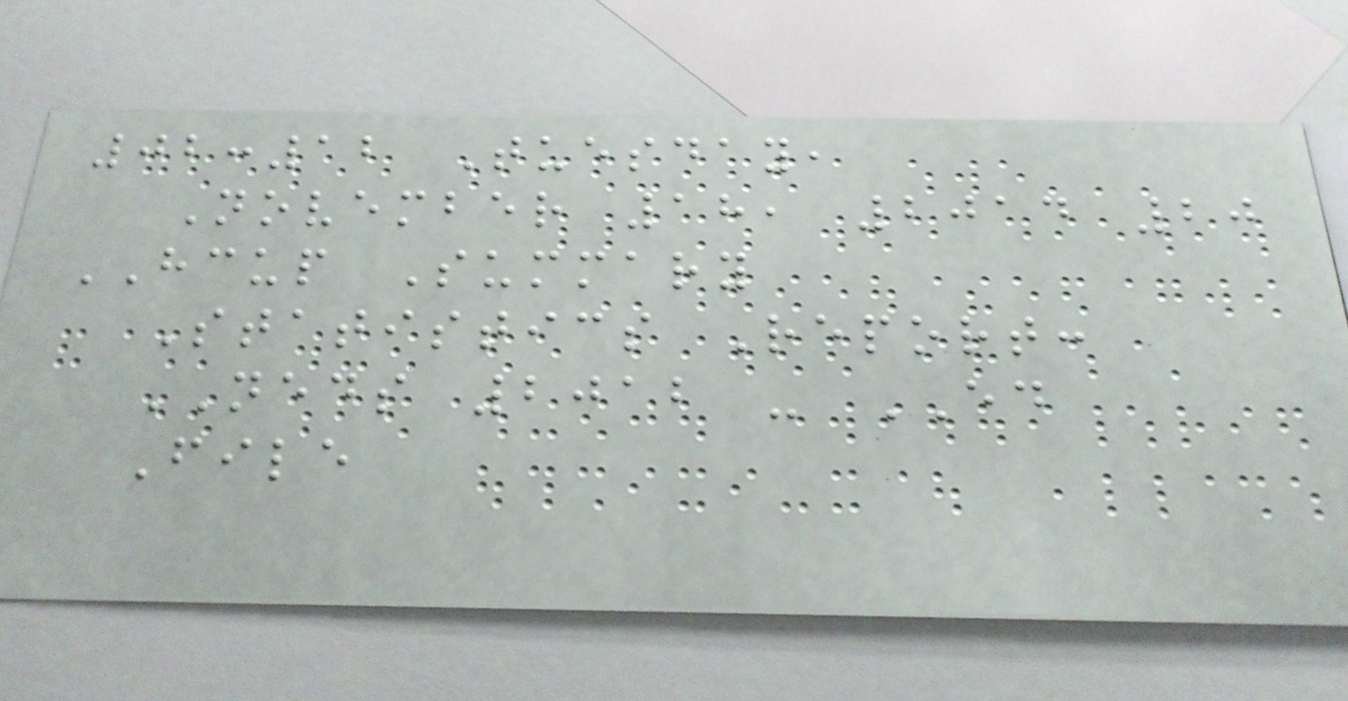02:12 Tuesday,
November 18, 2014 20
HCUP Summary
Statistics Report:
NEDS 2012 - ED
File
